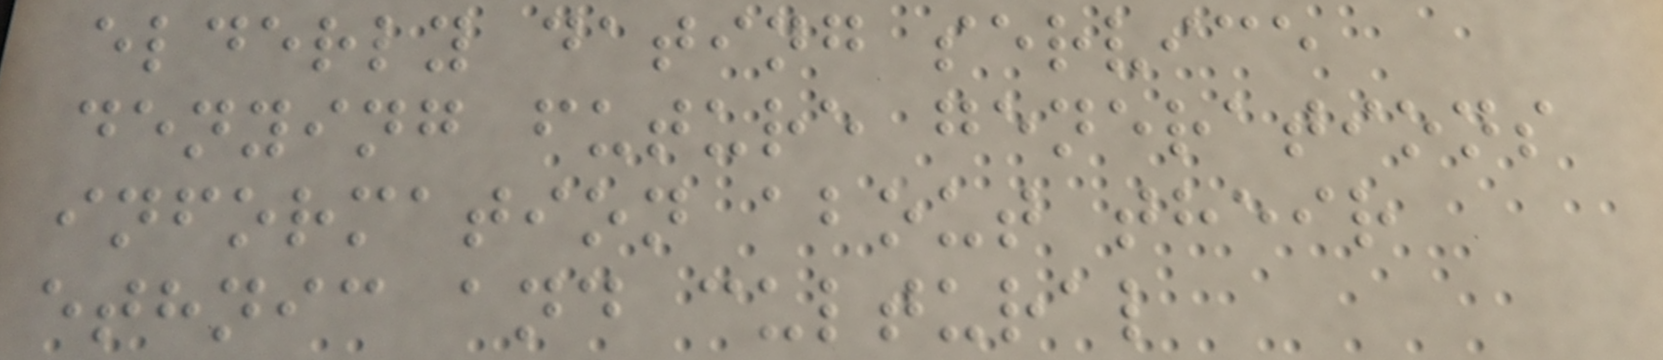elderly dating service
denying future generations
information about their
ethnic and cultural
